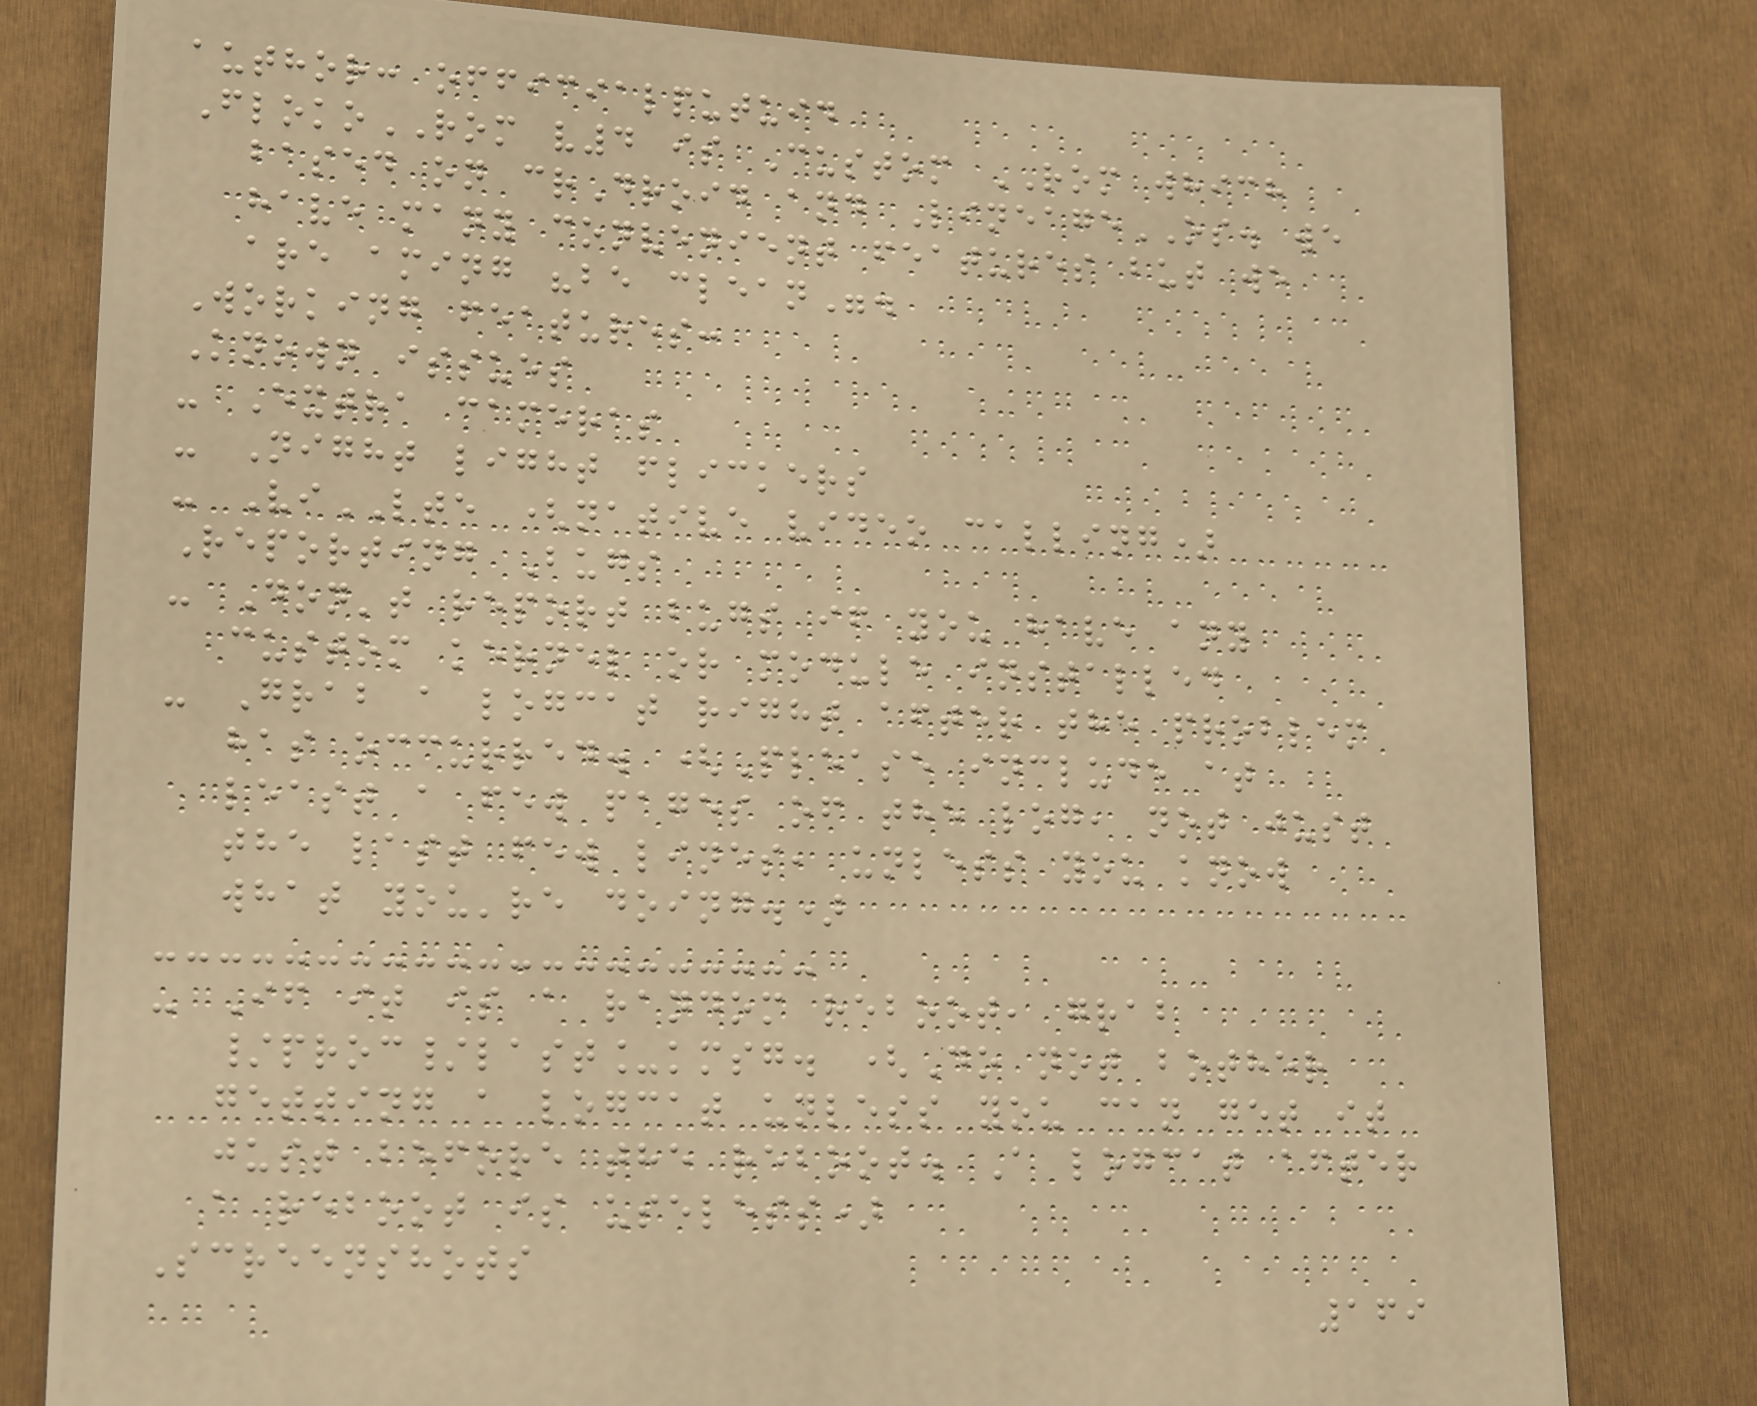author: officialputuid
FlokoROM v4 is Custom ROM which
based on crDroid and LineageOS. we
have many convenient features but we
are aming "be clean".
Working features:
Known issues
- Extra cameras
- Night light flickers
- ViLTE (native video calling)
Reporting Bugs
- Don't report bugs if you have any
custom kernel or module installed
- Grab a logcat right after the problem
has occurred. (Please include at
least a few pages of the log, not just
the last few lines, unless you know
what you're doing.)
- If it is a random reboot, grab
/proc/last_kmsg. (Do not bother
getting a logcat unless you can get it
just before the reboot. A logcat after
a reboot is useless)
Screenshots
169
